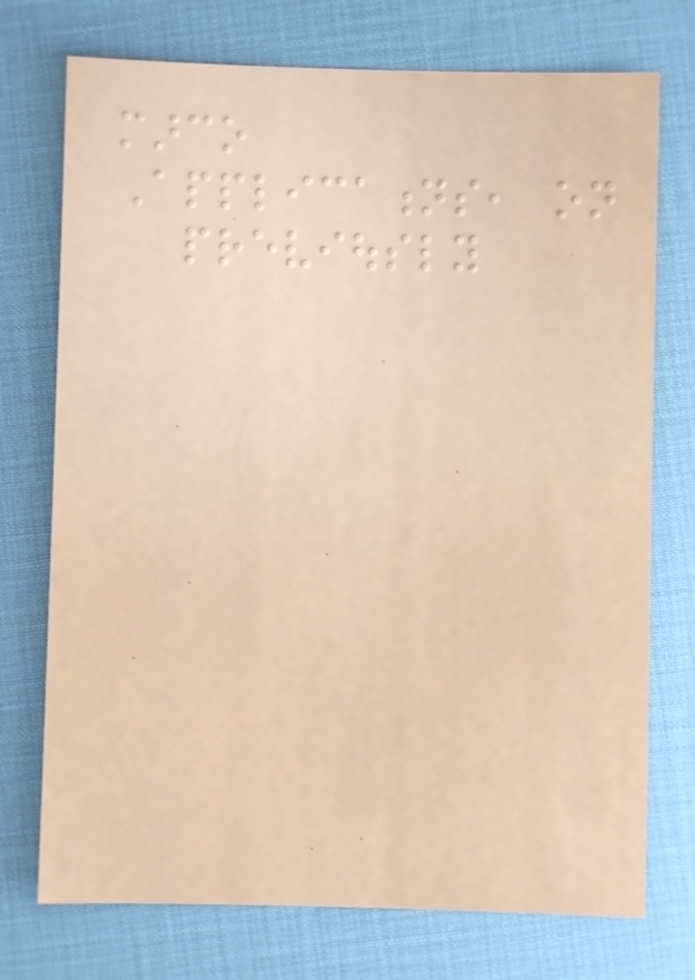marco
Applications, on
previously
